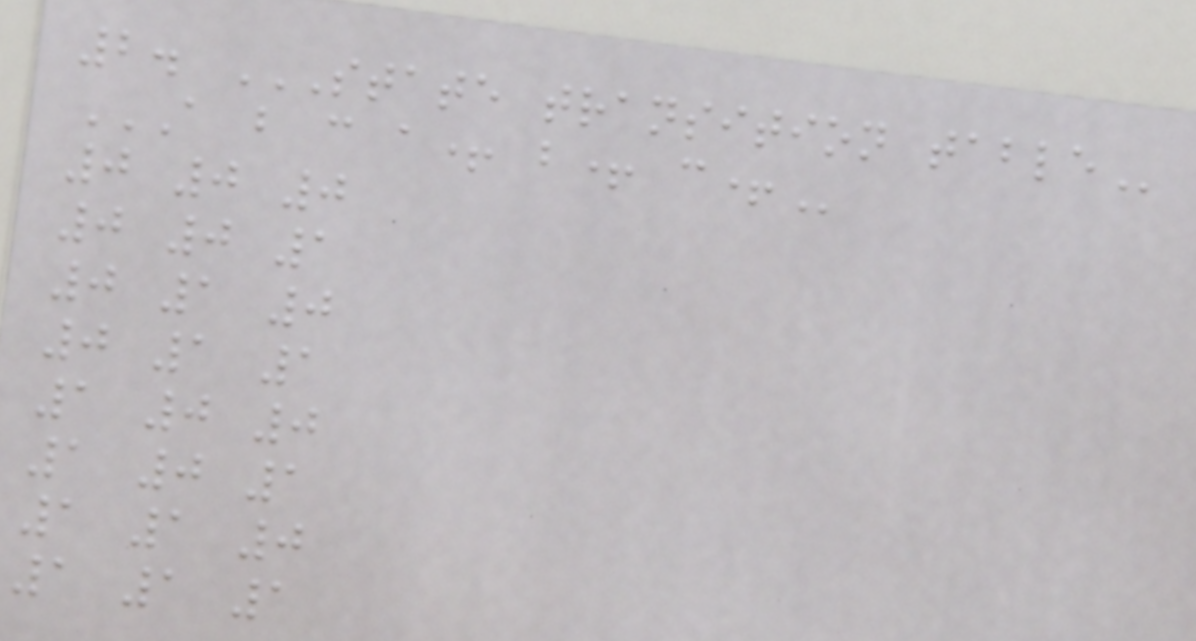2. STATE TRANSITION TABLE
A B C A+ B+ C+
0 0 0
0 0 1
0 1 0
0 1 1
1 0 0
1 0 1
1 1 0
1 1 1
